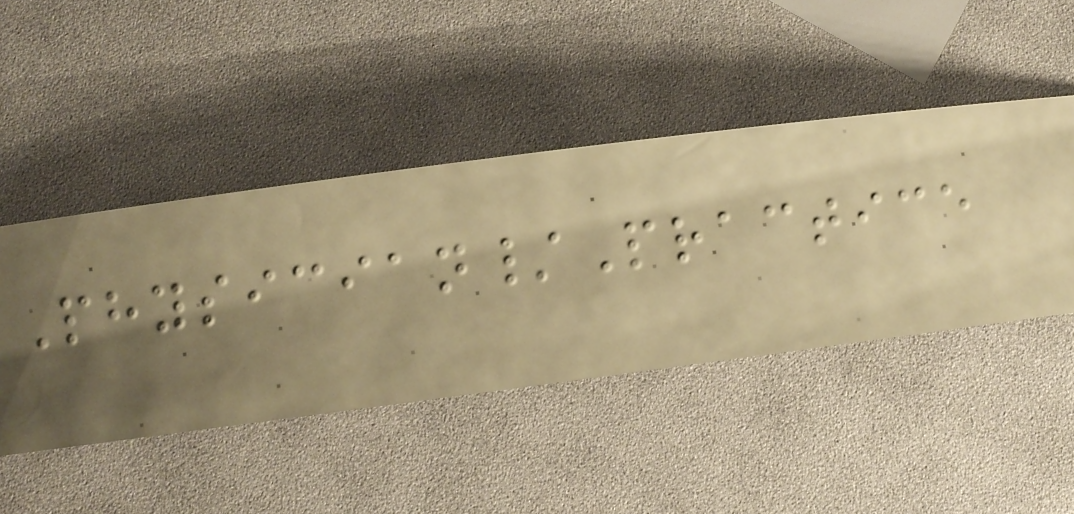Physician/Practice
